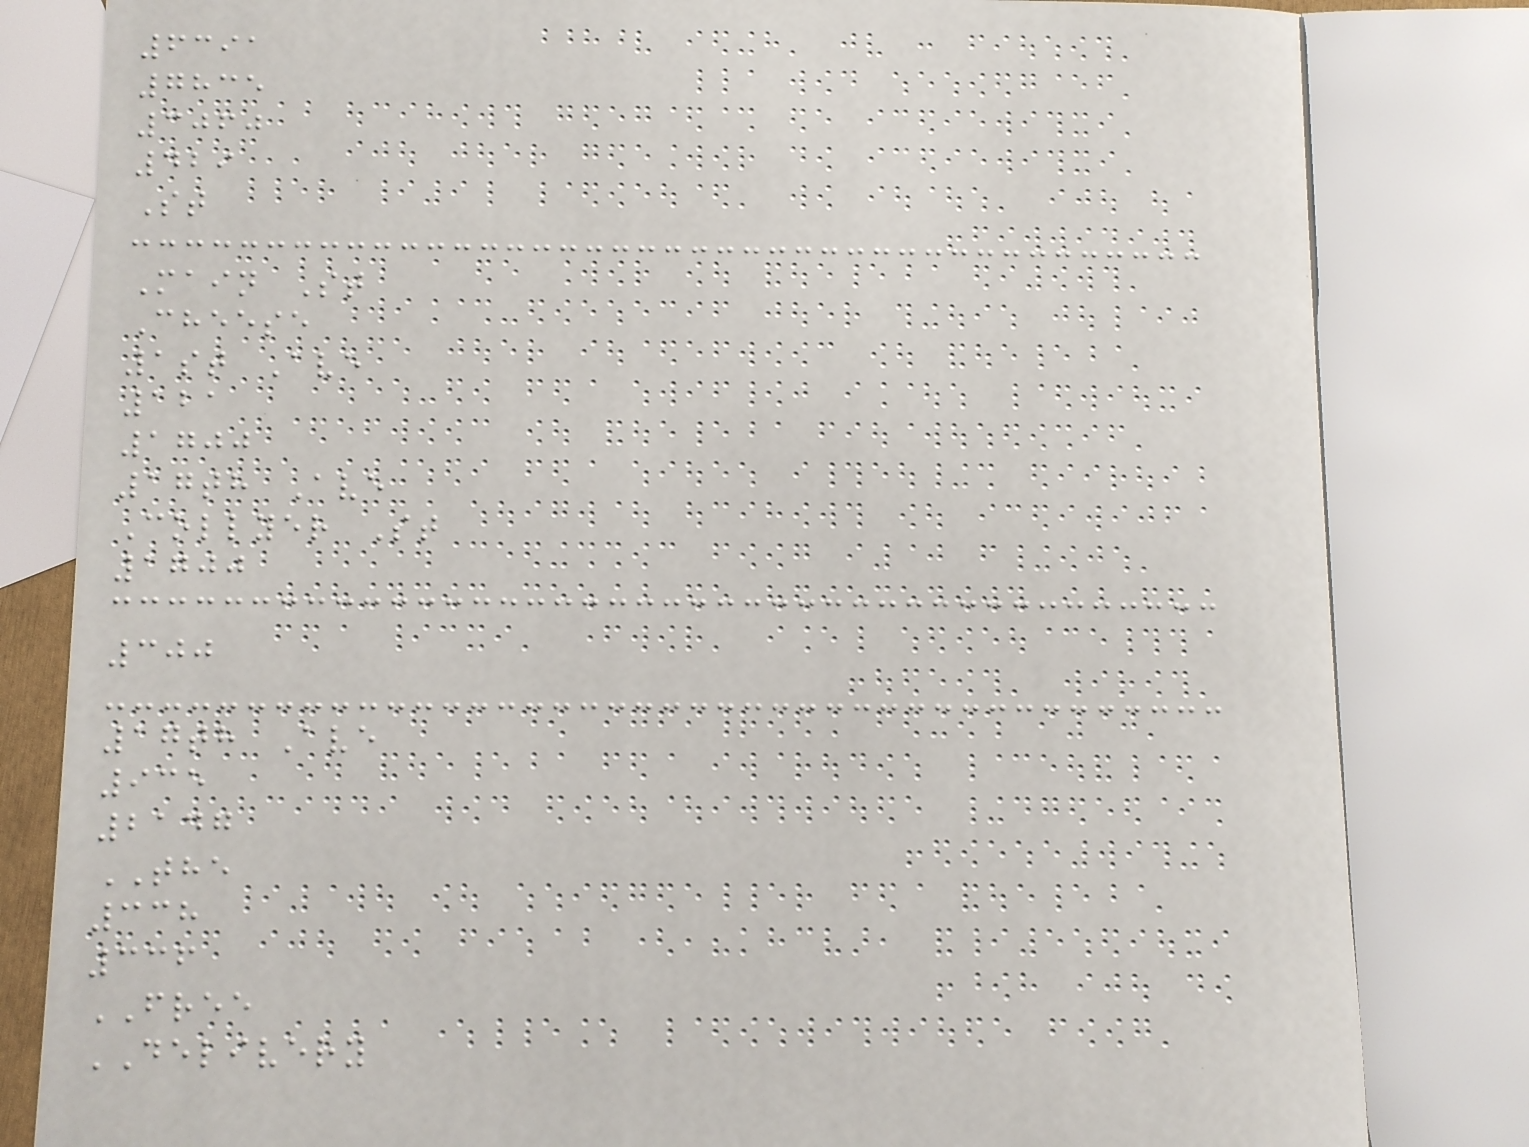6391
7835
3060
429
St
Main St
Cheese
1st Ave
121
1700
17th Ave
Collyer St
1700
300
17th Ave
935
2147
THE
338
336
FREE
DELIVERY
